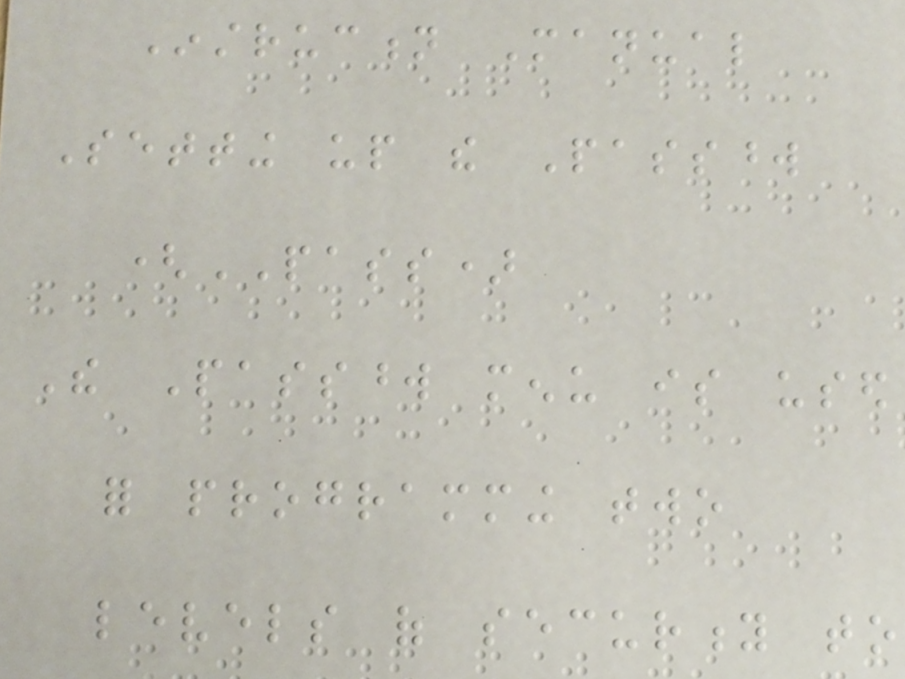Instruction Manual
Setting up the Password
(PASS)
The Password menu is used
for programming two
levels of security to
